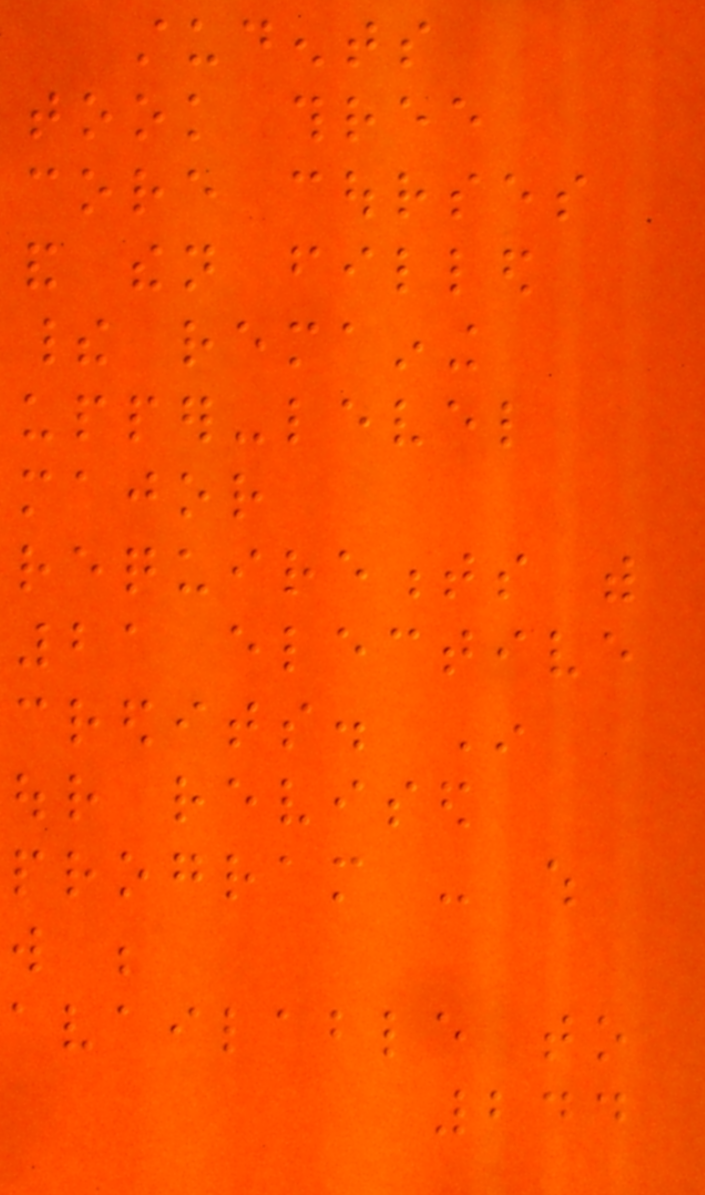students
took three
core courses
and then filled
their remaining
upper-level
major
requirements with
21 elective
credits. In
our revised
program - which
will be
available to
244
